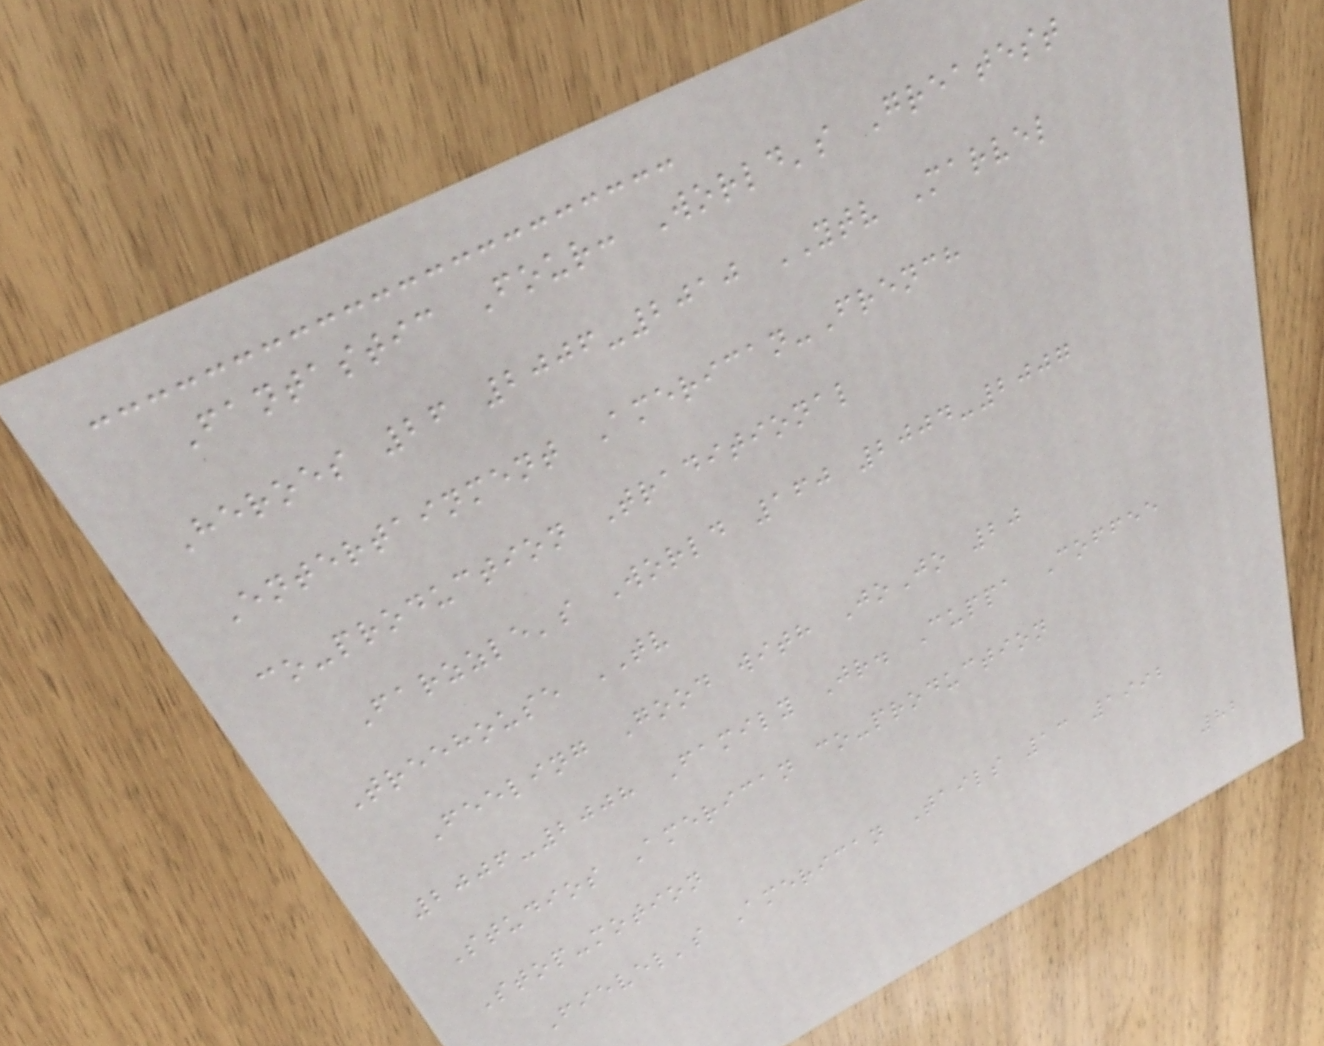Fantastic Four: World's Greatest
Heroes 26 2006-2010 YTV Marvel
Entertainment American-French
co-production Traditional
Farzzle's World 160 2004-2007
Treehouse TV
Feeling Good with JoJo 20
2006-2008 Family Jr. Cuppa Coffee
Studios American co-production
Stop-motion
Fievel's American Tails 13 1992
82
